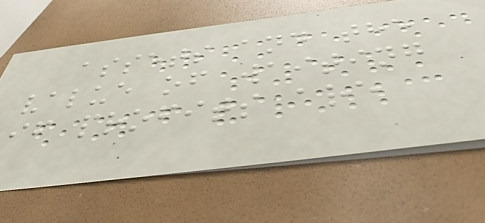assets and the
value of waiting
if profits are
